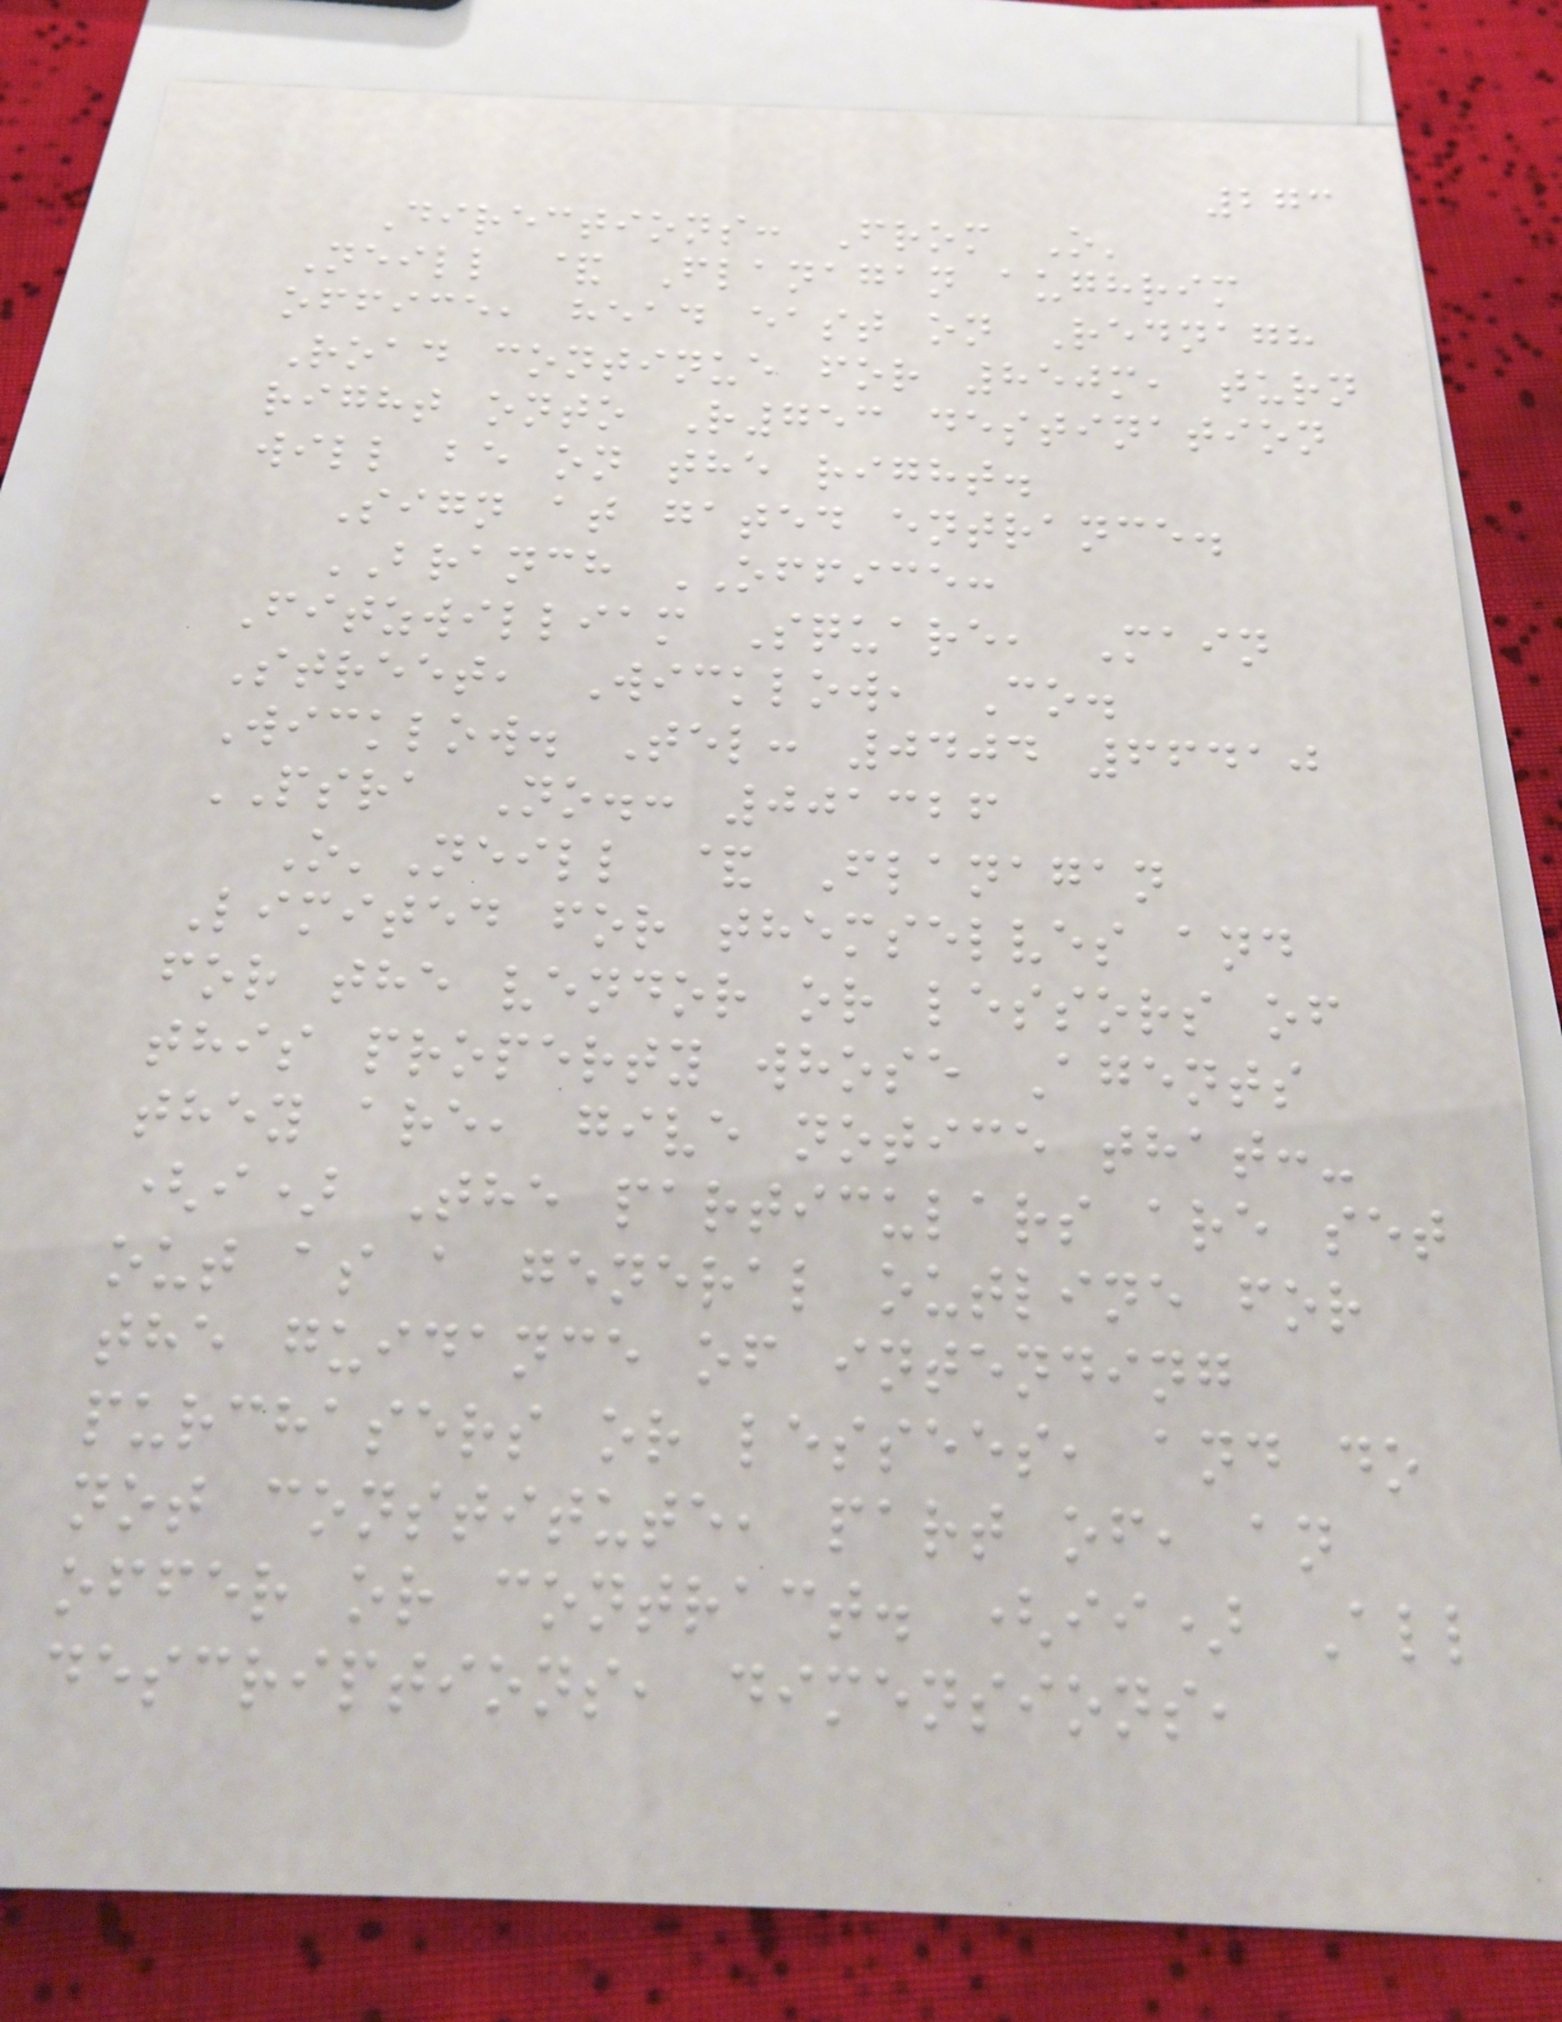273
Directions: From O'
Neill & Flanagan aughrim
office, head east on Rednagh
Road continue for 850m, turn
right onto R753 destination
will be on the right.
Sign at gated entrance.
BRANCH OFFICE:
Fitzwilliam Square, Main
Street, Wicklow, Co.
Wicklow. Tel: 0404 66410
PSRA No.: 001326
O'Neill & Flanagan
Limited for themselves and
for the vendor or lessors of
this property whose Agents
they are, give notice that:-
(i) The particulars are set
out as a general outline for
the guidance of intending
purchasers or lessees, and do
not constitute, part of, an
offer or contract. (ii) All
descriptions, dimensions,
